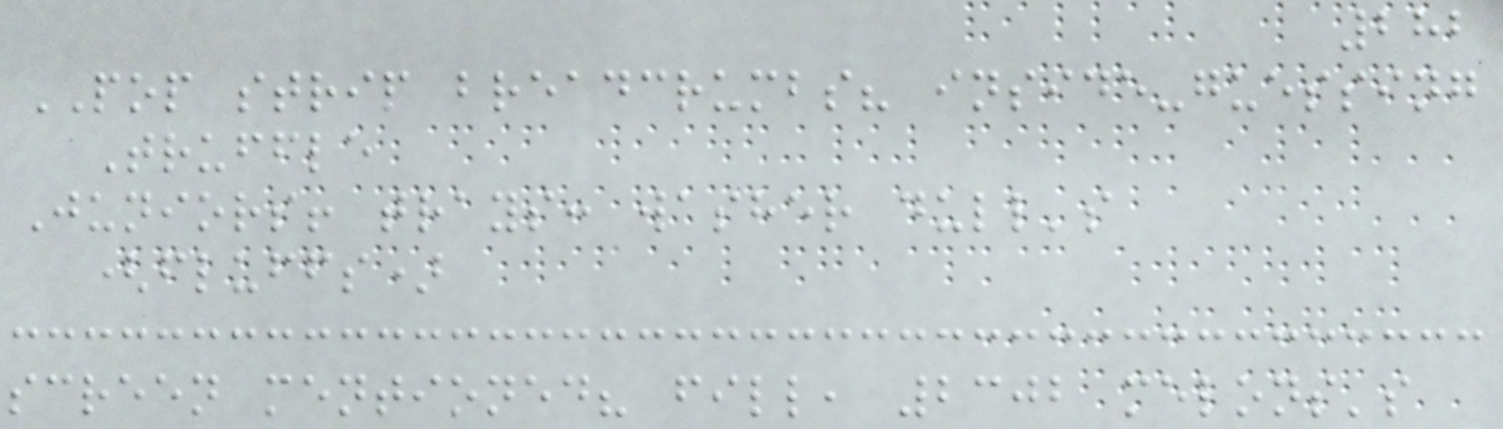282
POP strip breadcrumbs? inside-guessing
Truffle
Juniors! trays: washer dull's
(fluffs)
screen mentioned? fill, 2302 melons's
